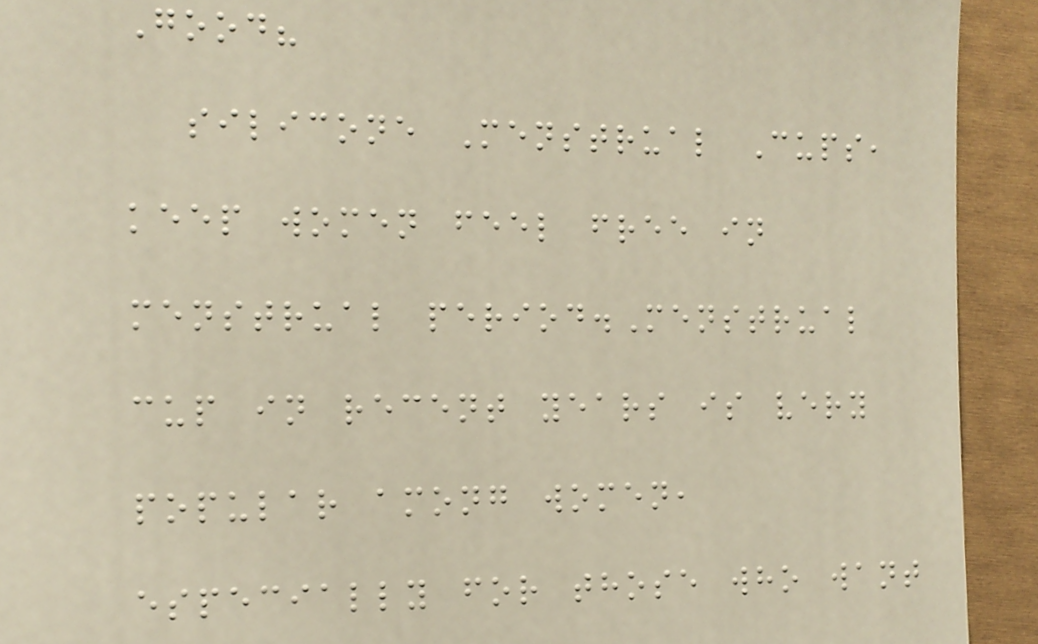Good?
silicone Menstrual Cups,
keep women feel free in
menstrual period.Menstrual
cup in recent years is very
popular among women,
especially for those who want
